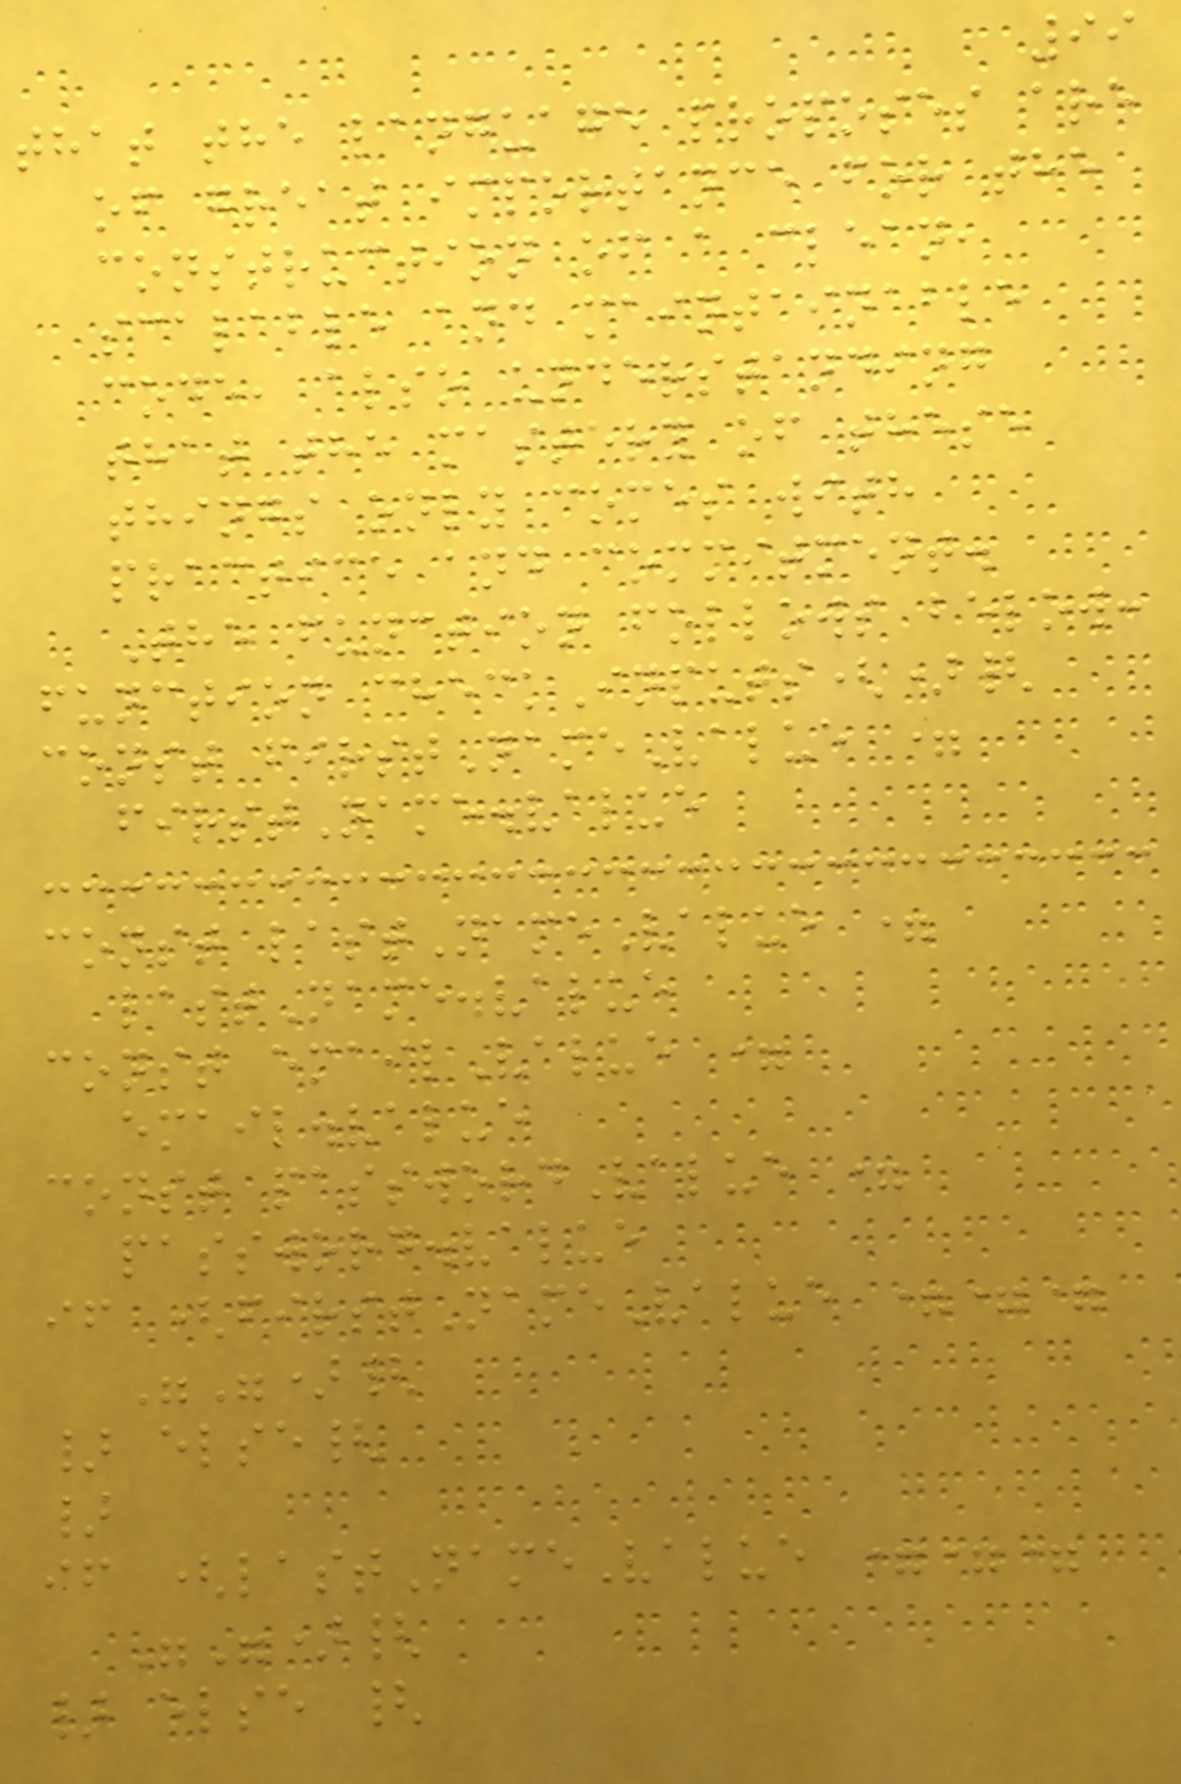99
that the language proposes are
of great importance for the
construction of a clean,
scalable and maintainable
code, also understanding
that the mastery of these
things only comes with
practice and commitment.
The function follows below:
function checkInputs(){
const firstNameValue =
firstName.value
const lastNameValue =
lastName.value
const emailValue =
email.value
const passwordValue =
password.value
if (firstNameValue ===
""){
} else{
}
if (lastNameValue ===
""){
} else {
